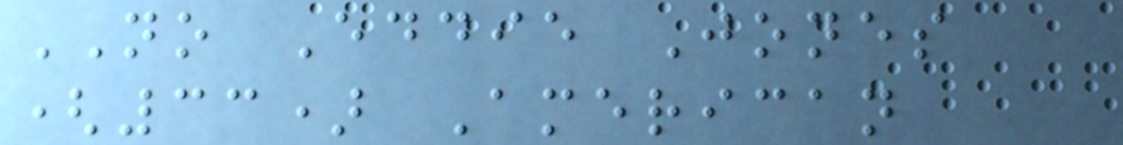NO Eddie Jones
(33) American
